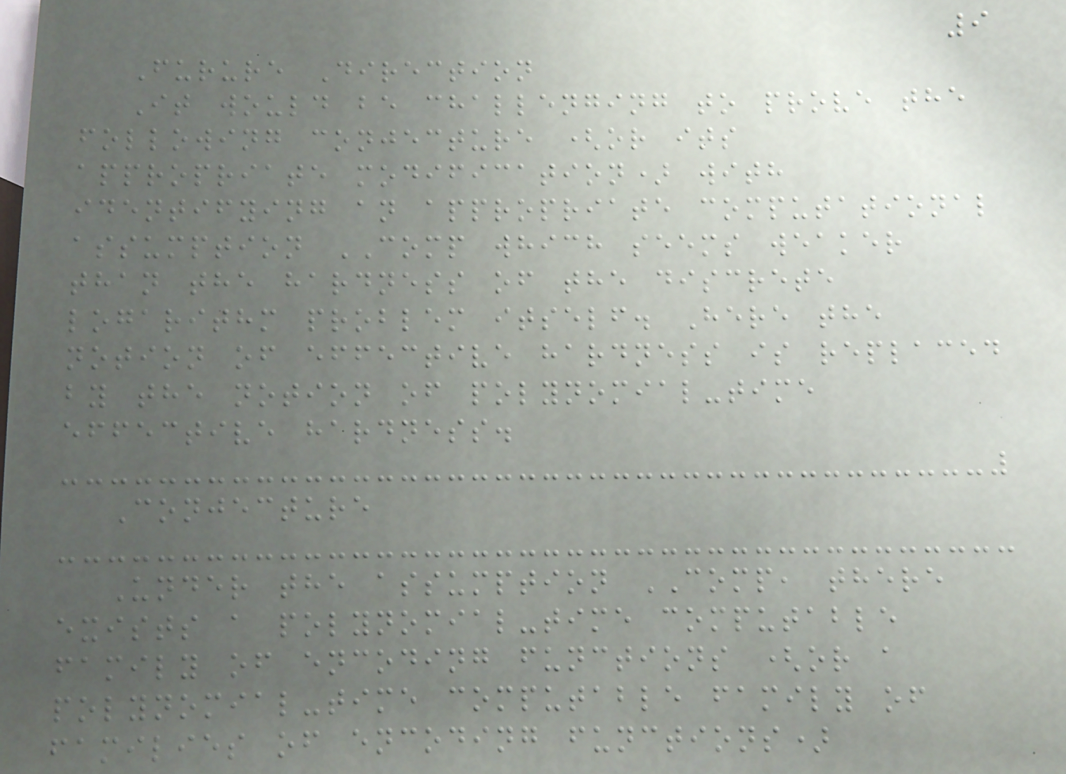9
Furure Direction
It would be challenging to prove the
following conjecture (or its
appropriate modification) with
identifying an appropriate computational
assumption COMP which seems weaker
than the hardness of the discrete
logarithm problem itself. Here the
notion of effective hardness is replaced
by the notion of polynomial-time
effective hardness.
Conjecture
Under the assumption COMP, there
exists a polynomial-time computable
family of encoding functions (or a
polynomial-time computable family of
families of encoding functions)
